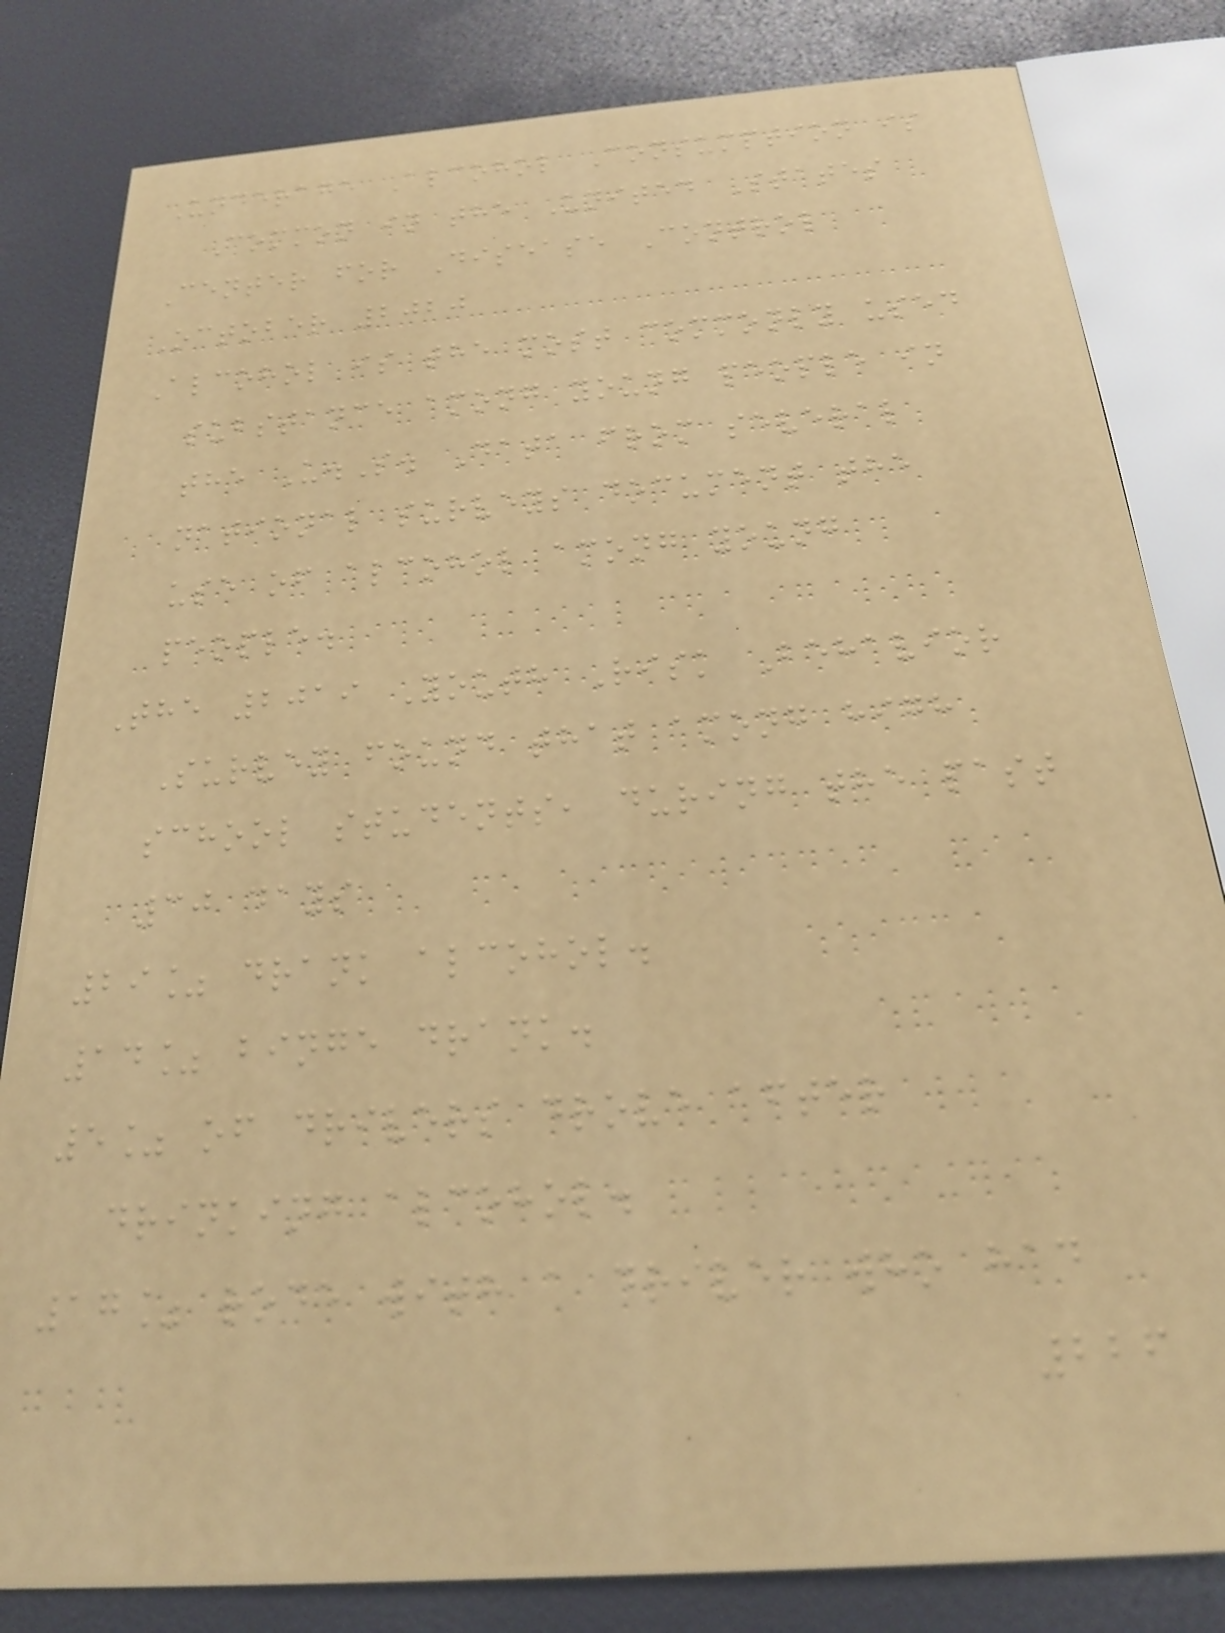Underage Alcohol Consumption is
Common in the United States
Center for Disease Control
October 2020
Alcohol is the most commonly used
substance among young people in
the U.S. Data from several
national surveys document the
use of alcohol among young
people.
The 2019 Youth Risk Behavior
Survey found that among high
school students, during the past
30 days
29% drank alcohol.
14% binge drank.
5% of drivers drove after
drinking alcohol.
17% rode with a driver who had
226
